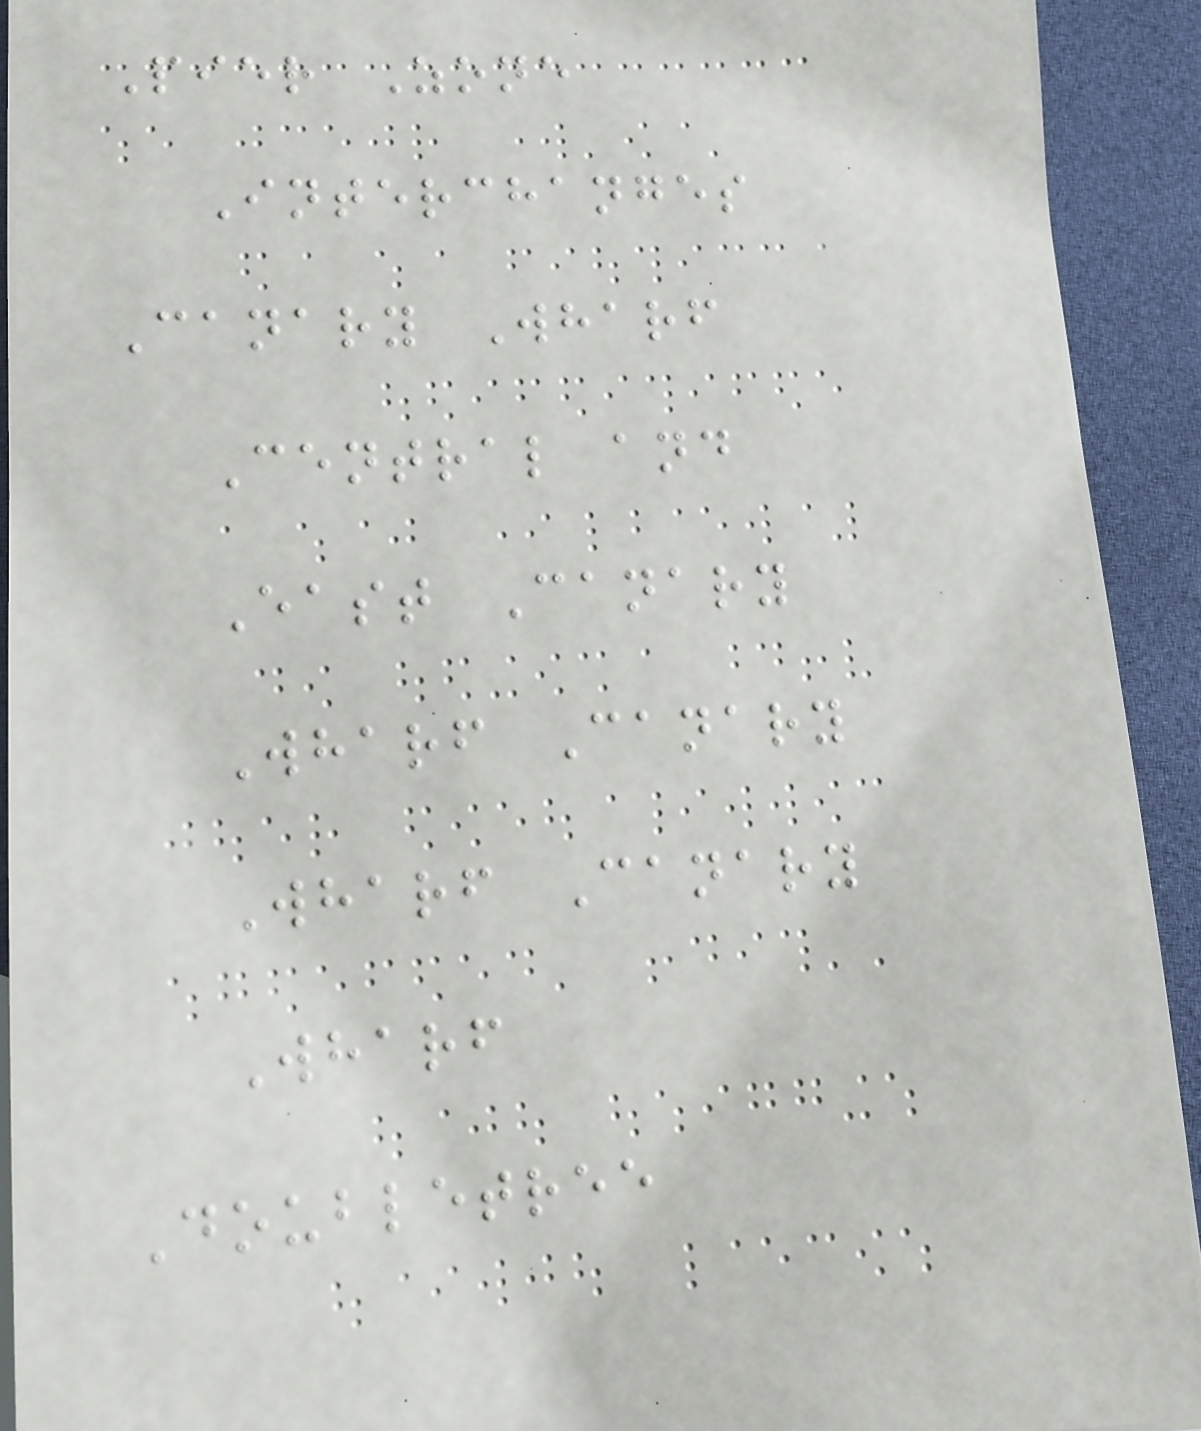Pier Zone
Interchanges
Canary Wharf
Central and
East Canary
Wharf Canary
Wharf Canary
Wharf
Doubletree
